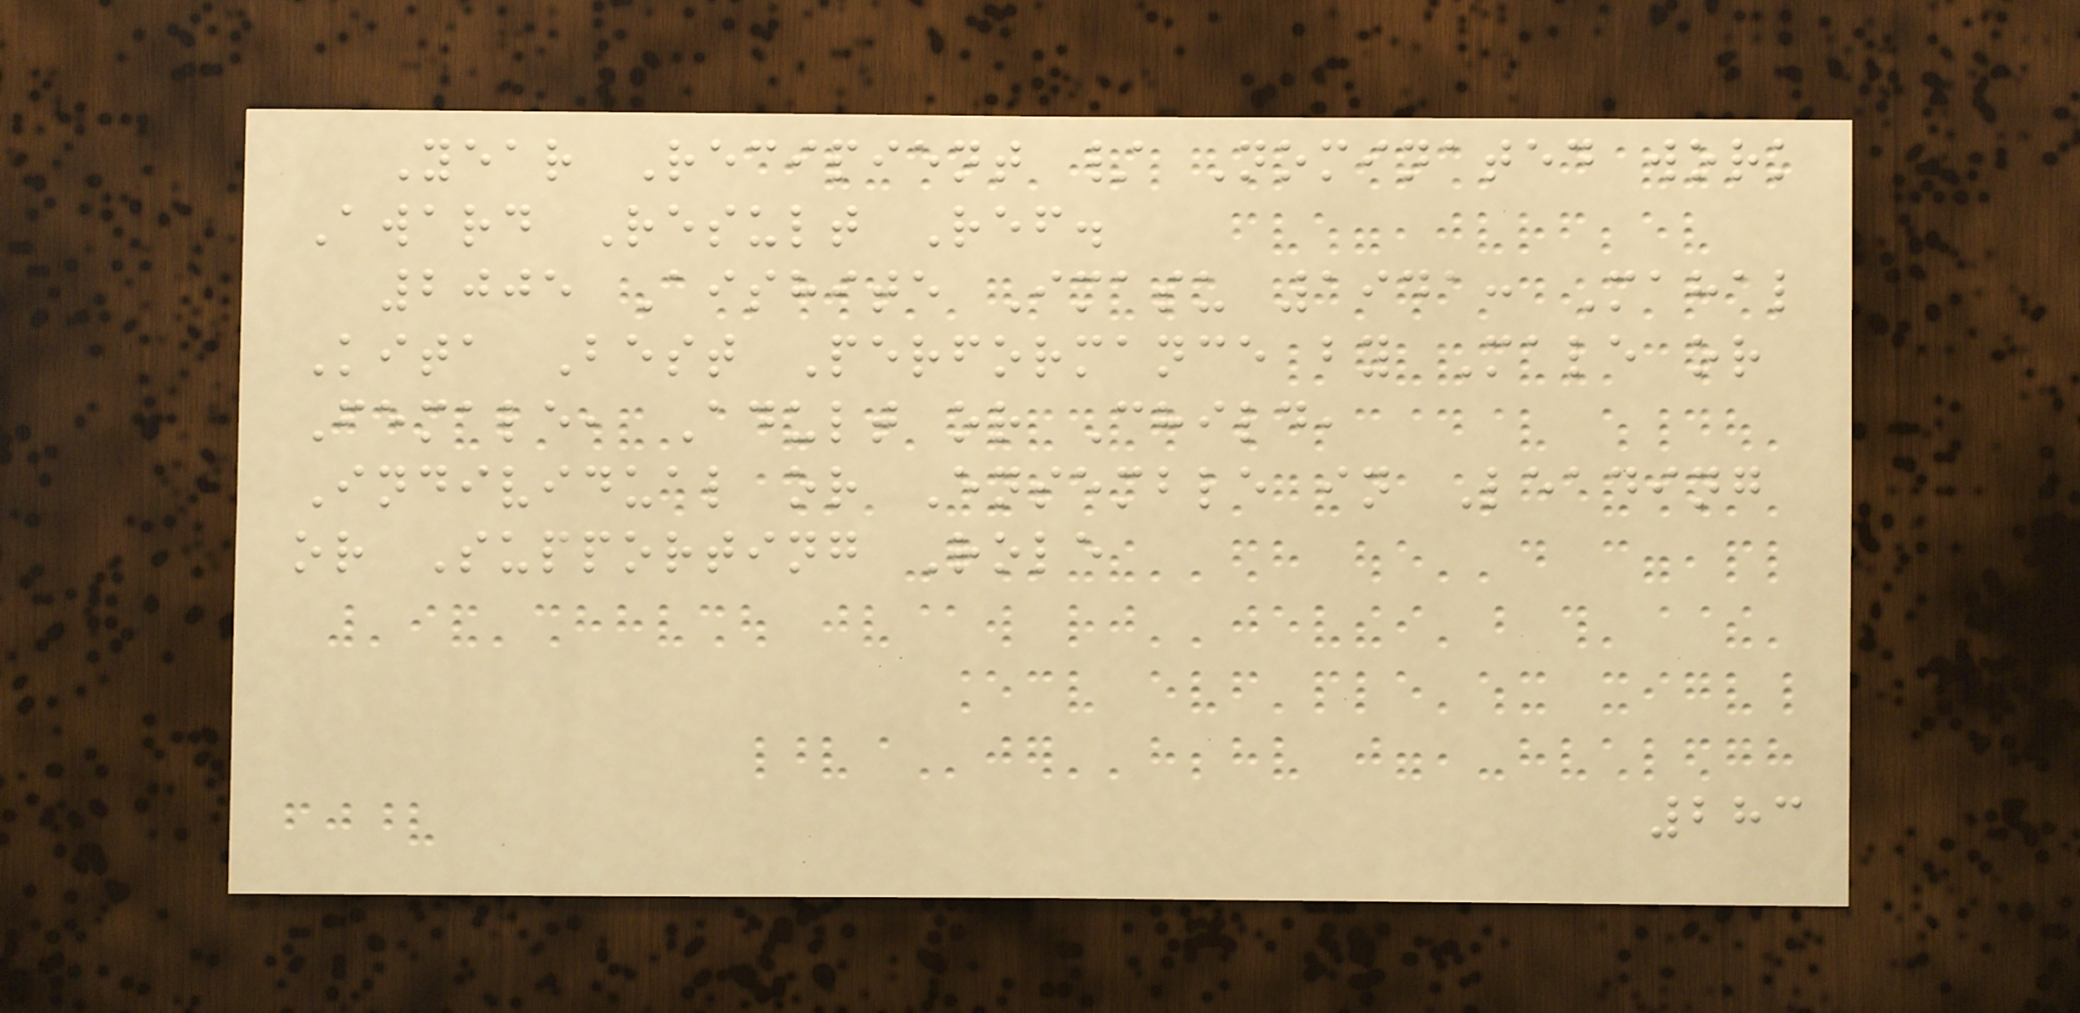Year Recipient / Nominated work
Award Result Ref.
2005 Aishite Imasu 1941: Mahal
Kita Best Performance by Male or
Female, Adult or Child,
Individual or Ensemble in Leading
or Supporting Role
283
